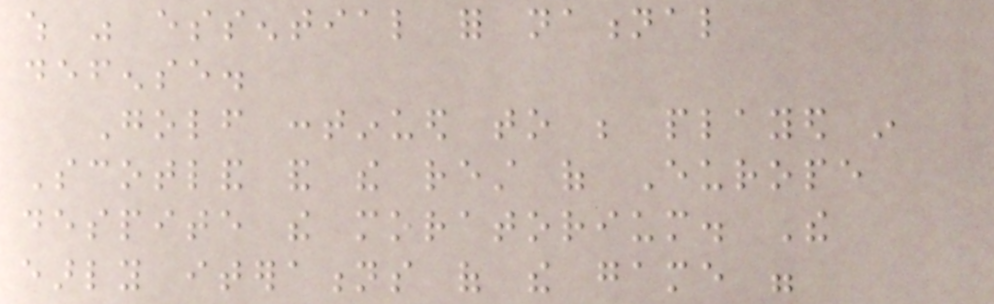which was essential for national
defense.
Golf continued to be played in
Scotland and the rest of Europe
despite the moratorium. The
early iterations of the game were
